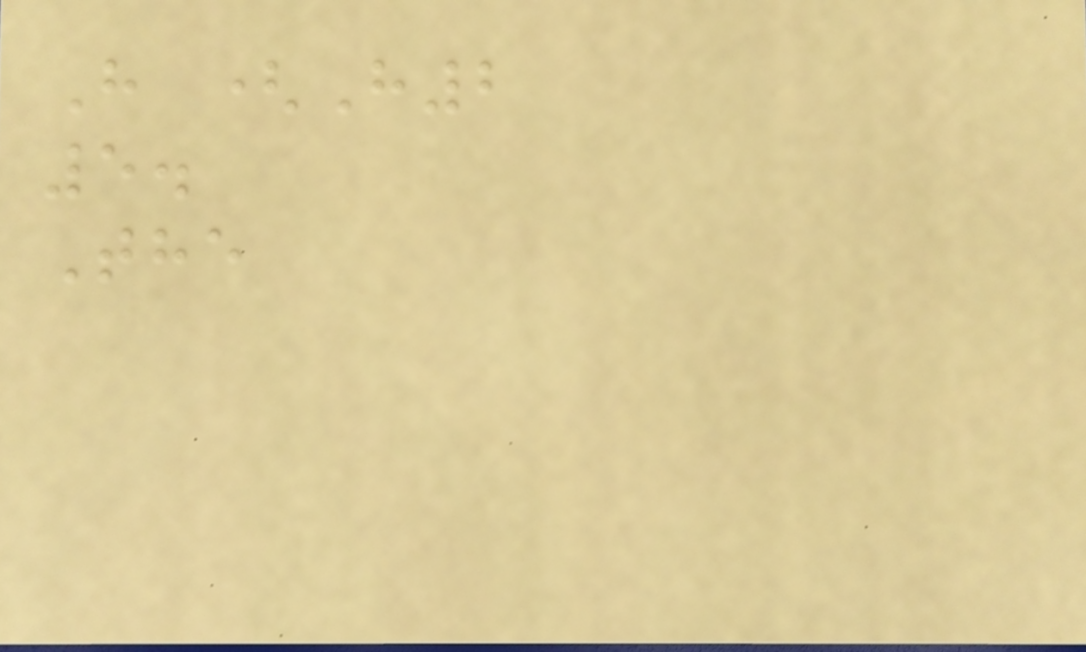H (H2
5.
The
